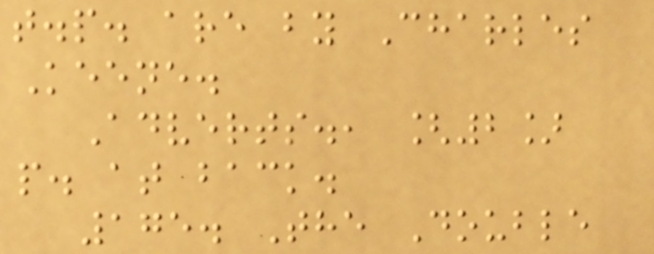t.p. are by Charles
Keene.
Adverts., [2]
p. at back.
175. The Double
